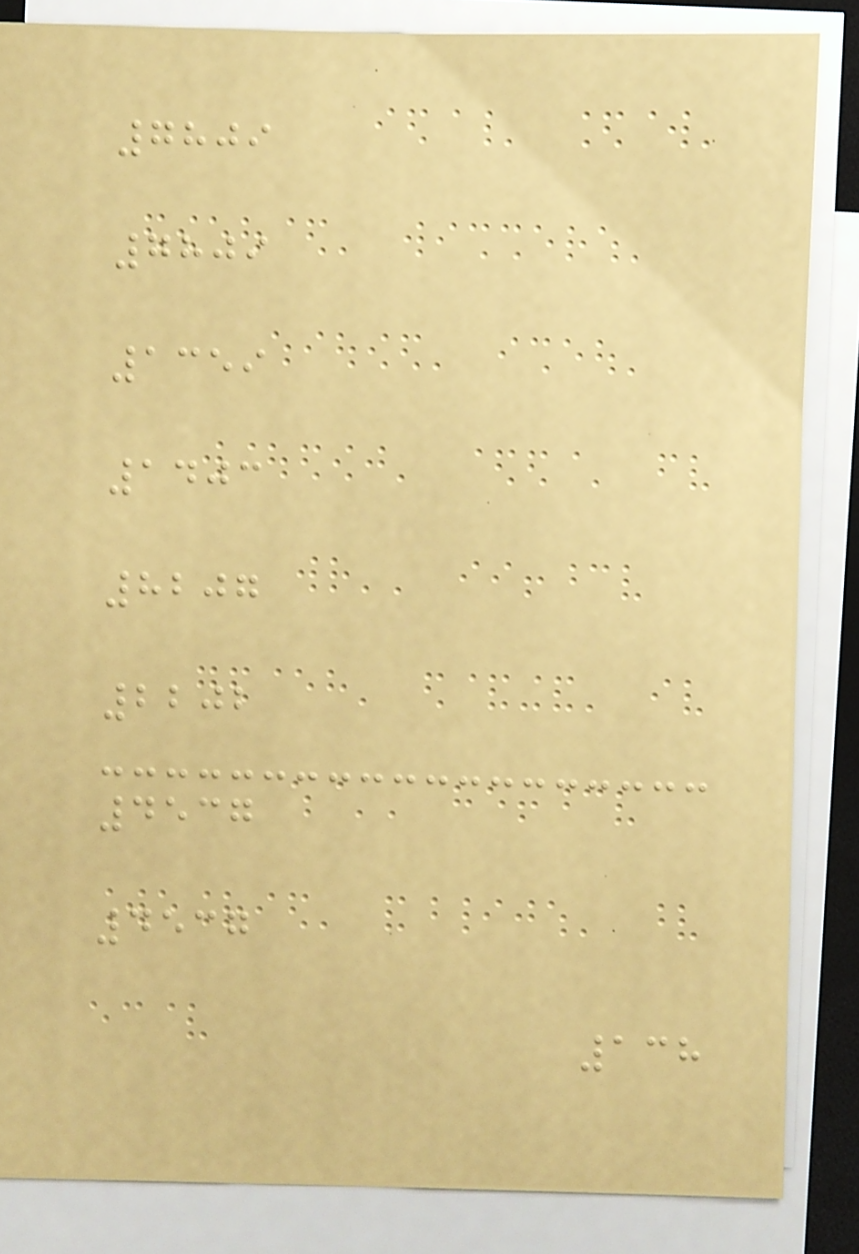7809
7809
1359
1403
8207
2202
4537
4537
138
